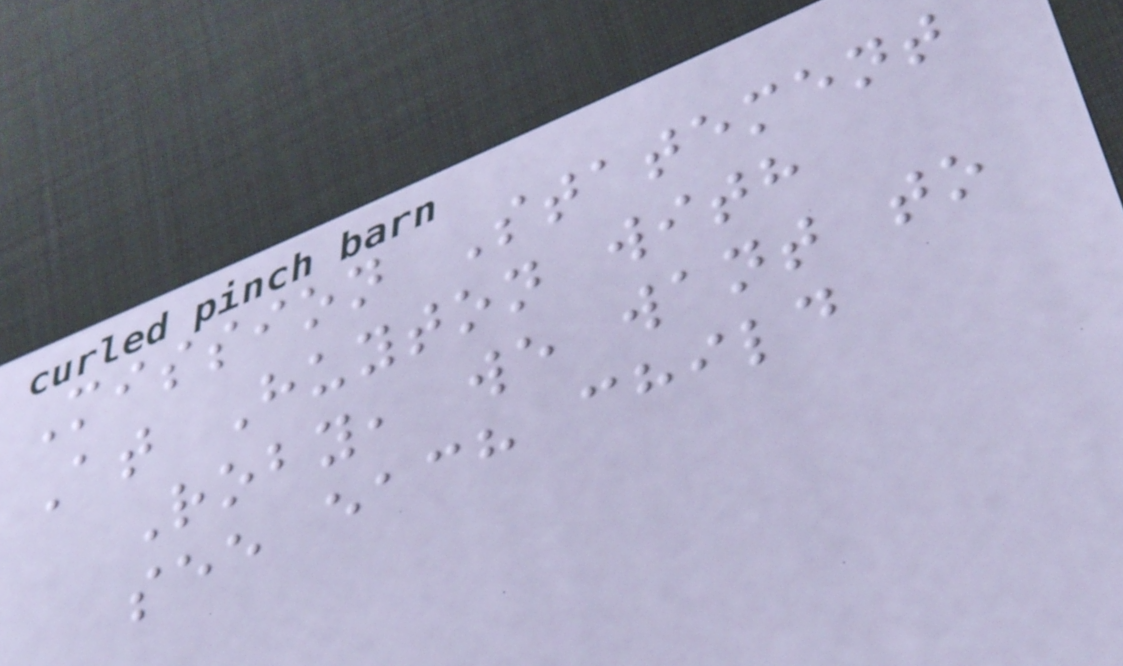Mission Statement
At Huyton with
Roby, we want to
see each child
